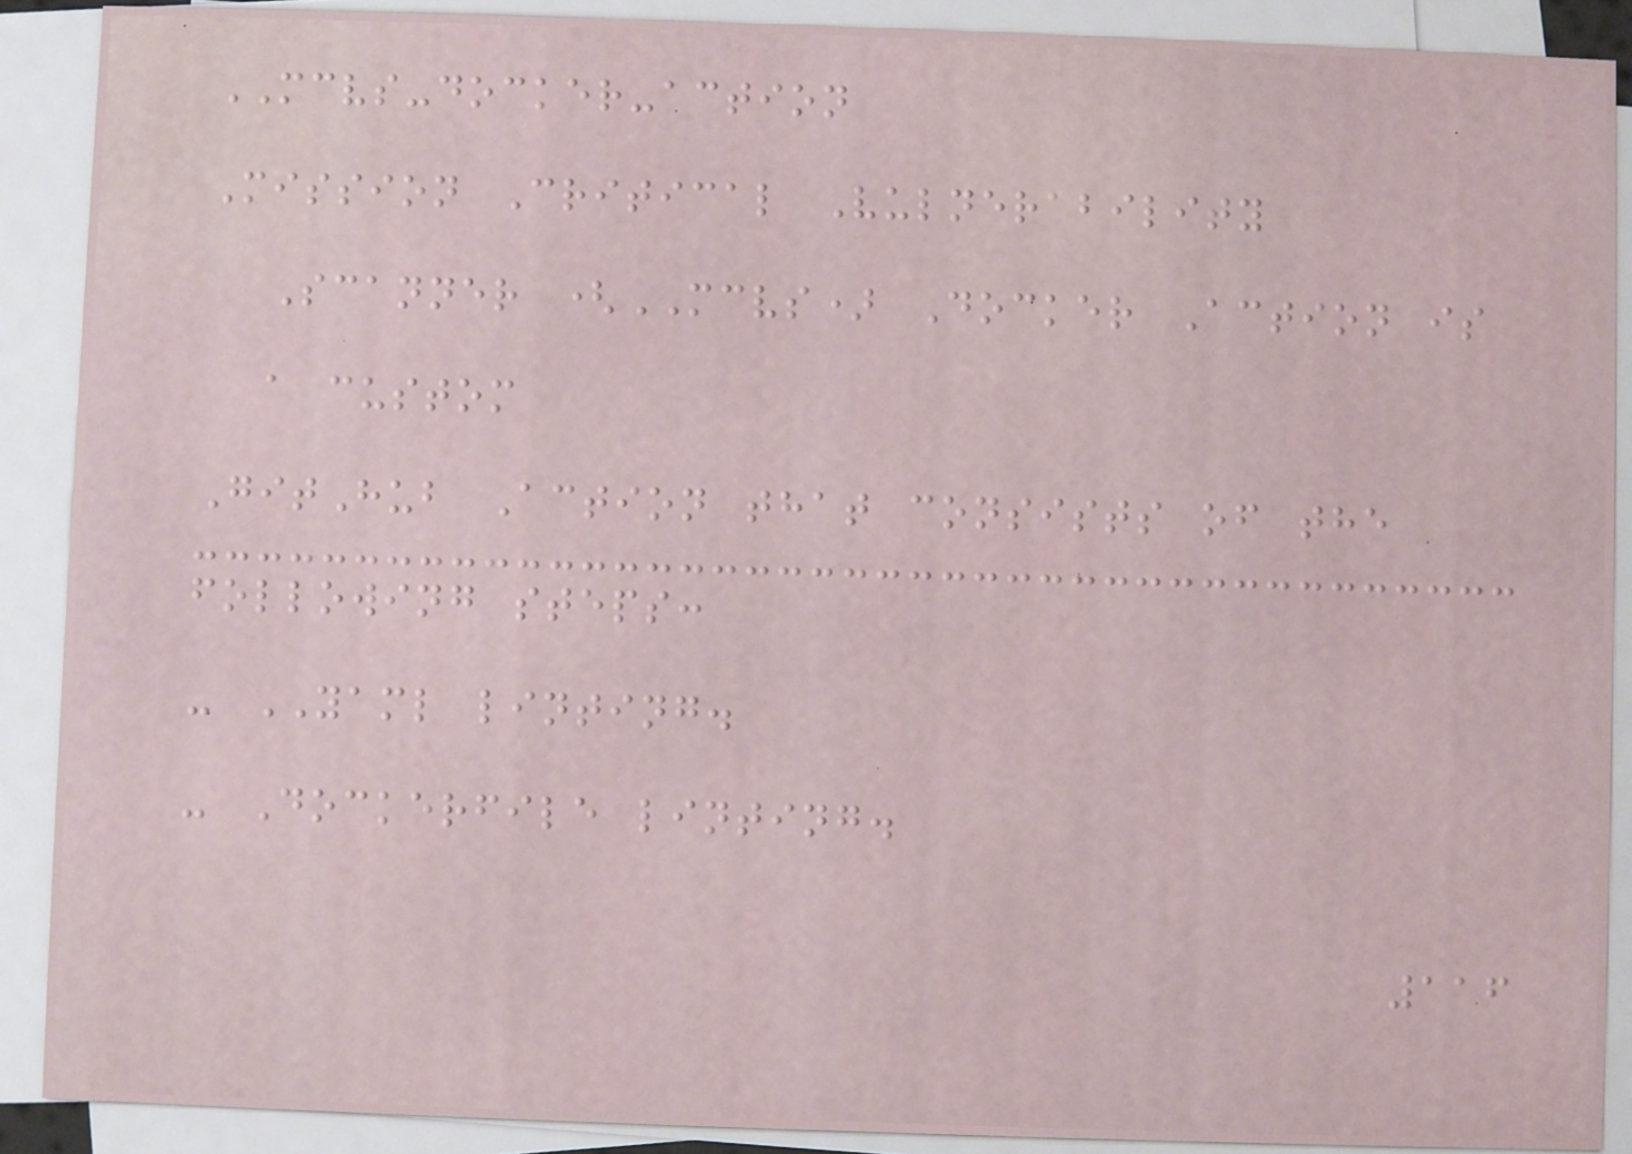MCVS-docker-action
Mission Critical Vulnerability
Scanner (MCVS) Docker Action is
a custom
GitHub Action that consists of the
following steps:
- YAML linting.
- Dockerfile linting.
116
